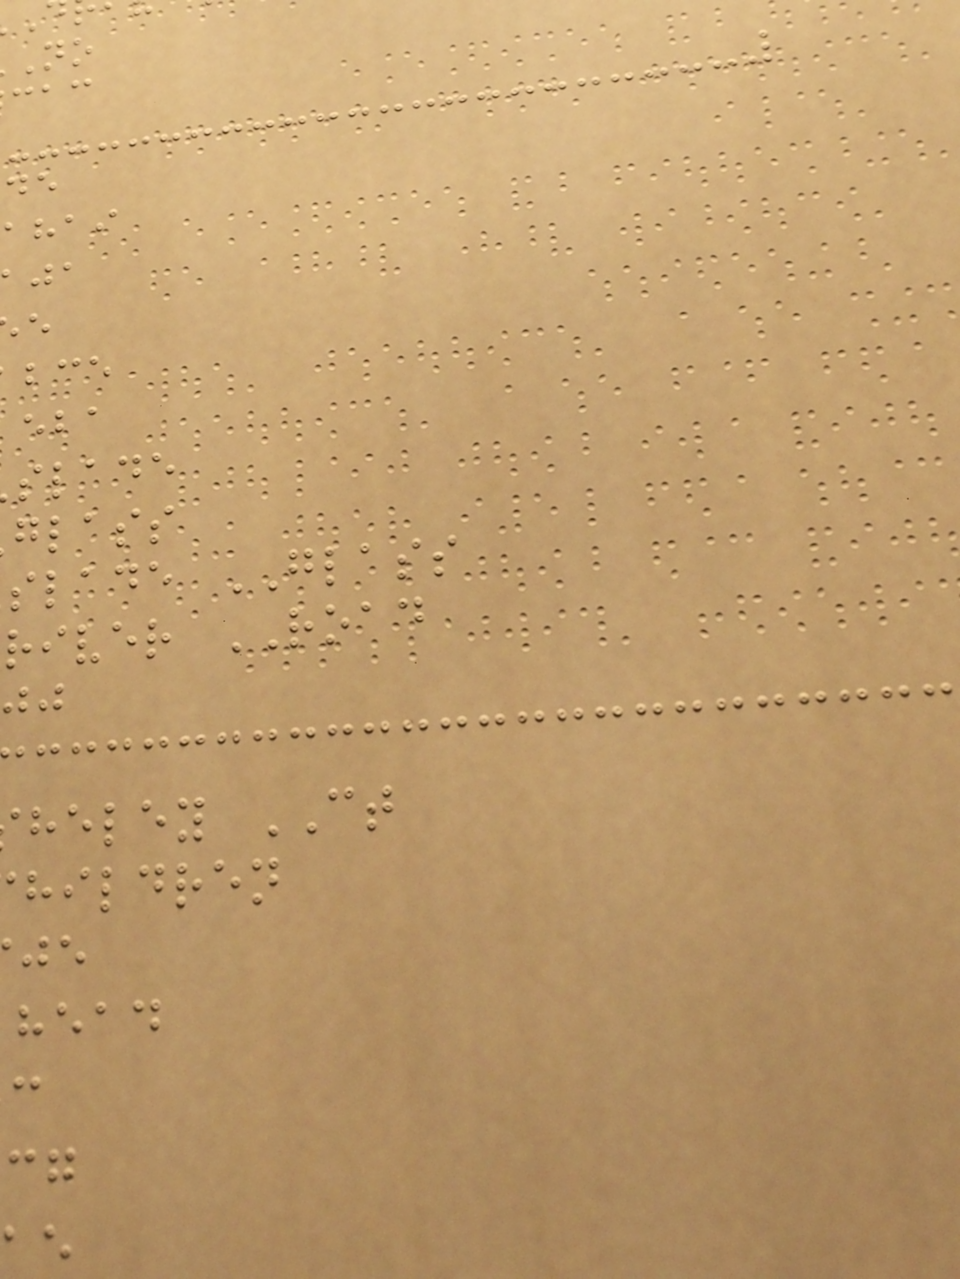ahai
slade
glass
slade GLASS
river ROAD
heley CT
hildren
head
